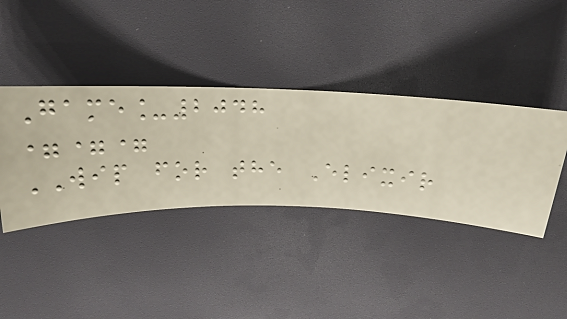Game_2048
===
WIP for the Elixir
